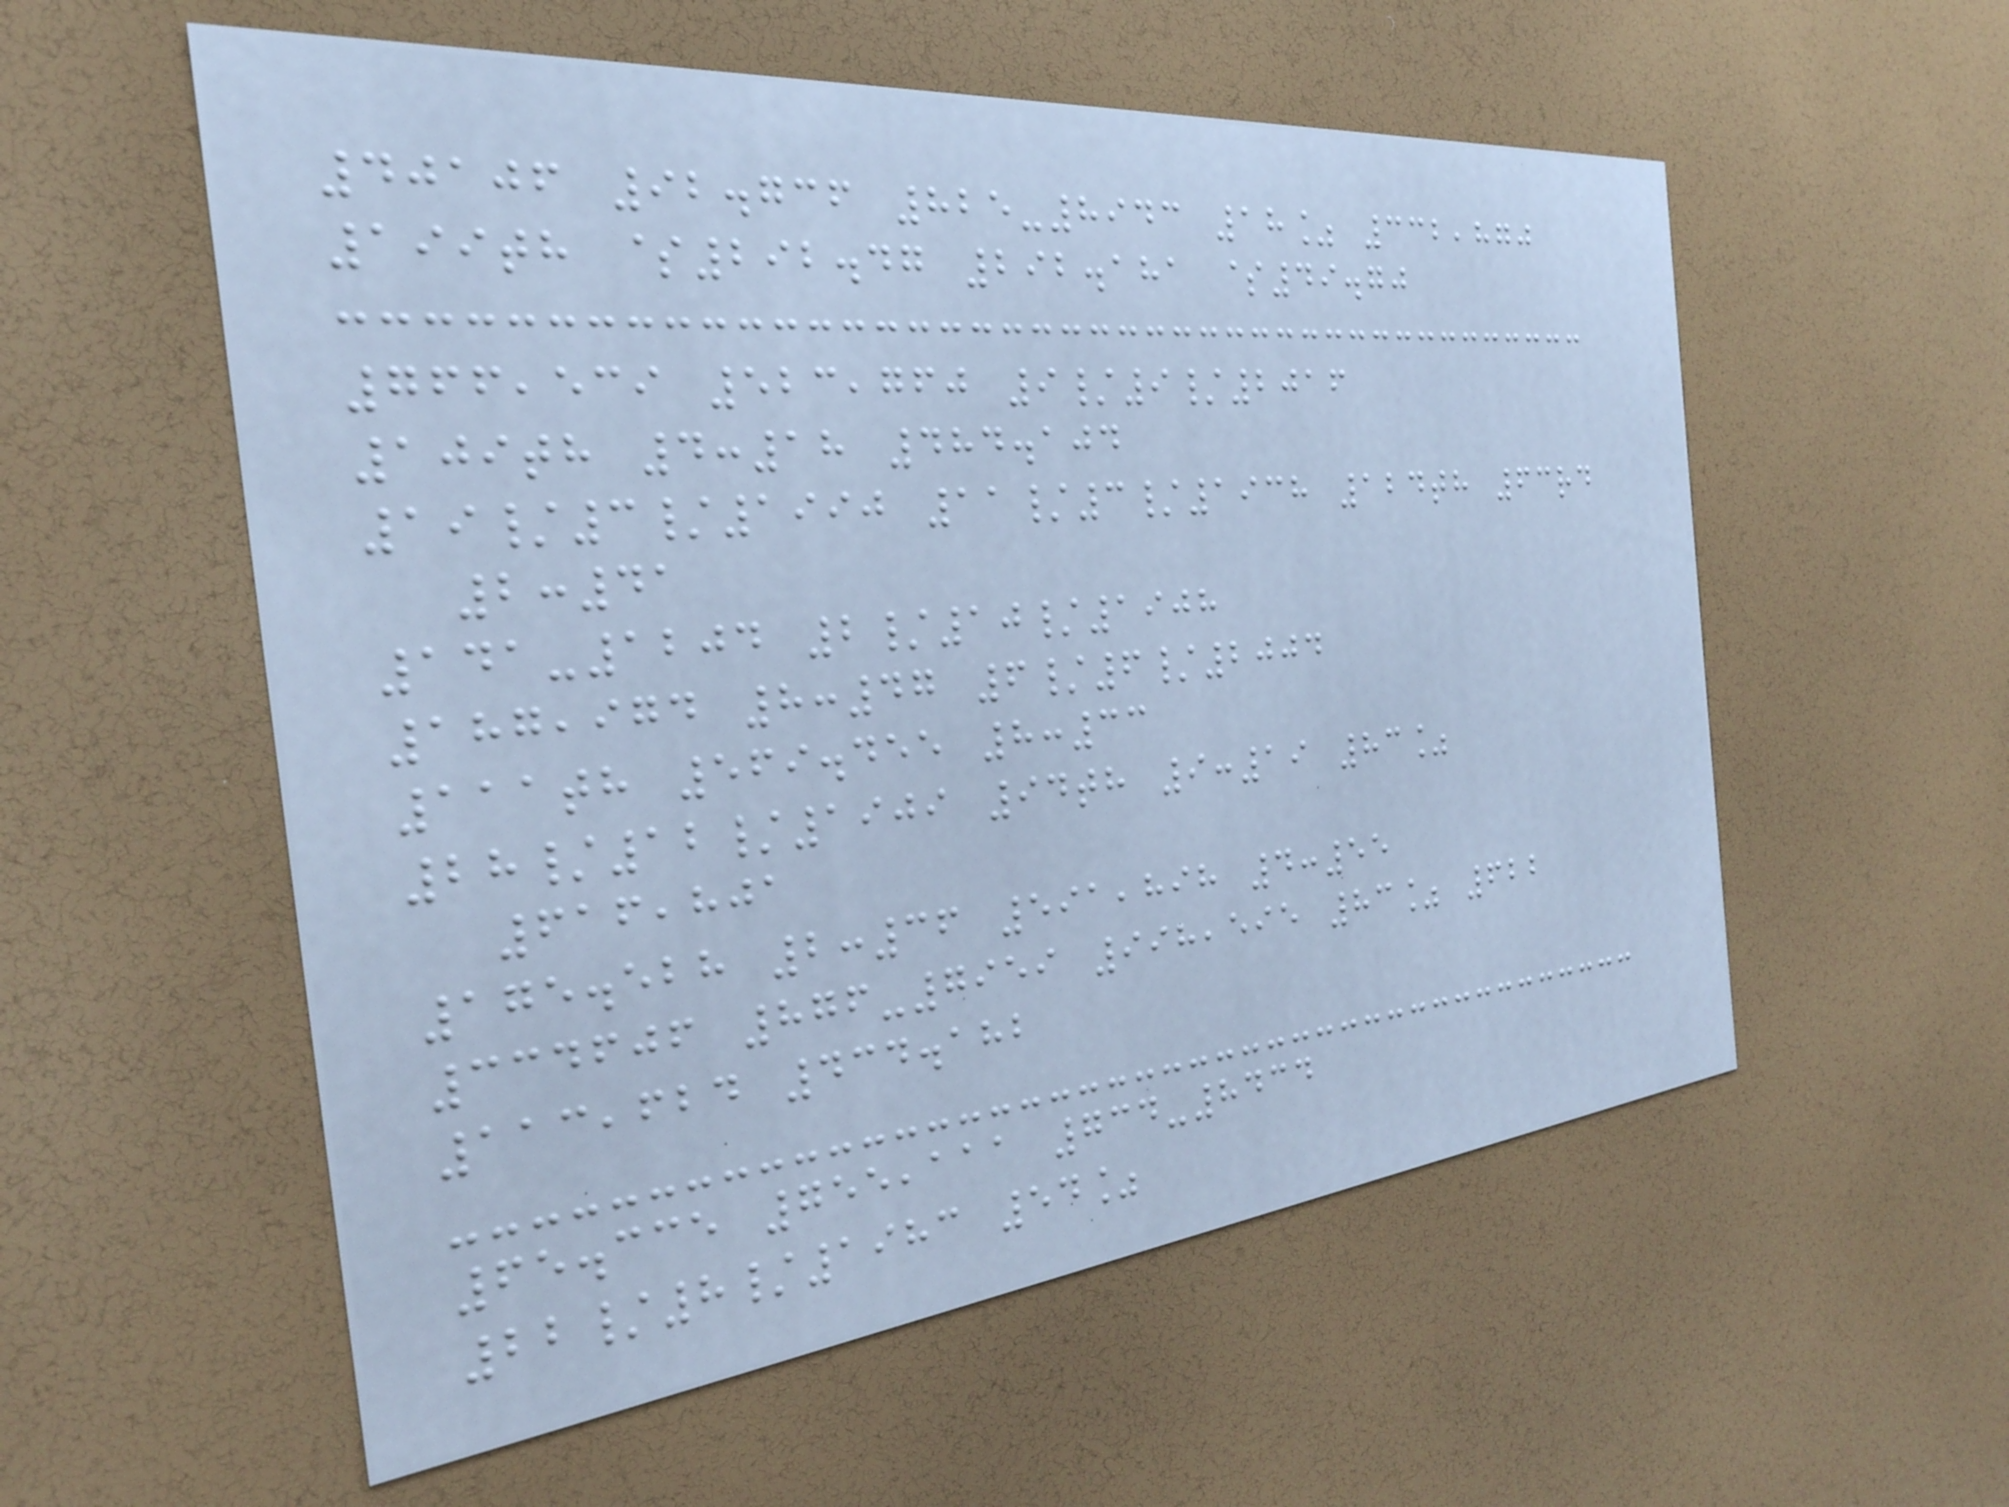40106 92.736 825-8943 18% 332,870
199th $292.47 292.181 $49.70
766,539 523,760 9/9/2016
109th 4:18 484.104
19/3/1990 11/3/1938 124th 63rd
2:41
141-1204 2/10/1908
187,974 8:47 6/6/2004
111th 569.455 8:33
28/12/1909 94th 9:19 83%
616,801
175.528 2:36 591,898 4:55
334606 876-7959 998,595 83% 622
113,624 434.182
65.335 755,111 734-8434
22/8/1983 54%
